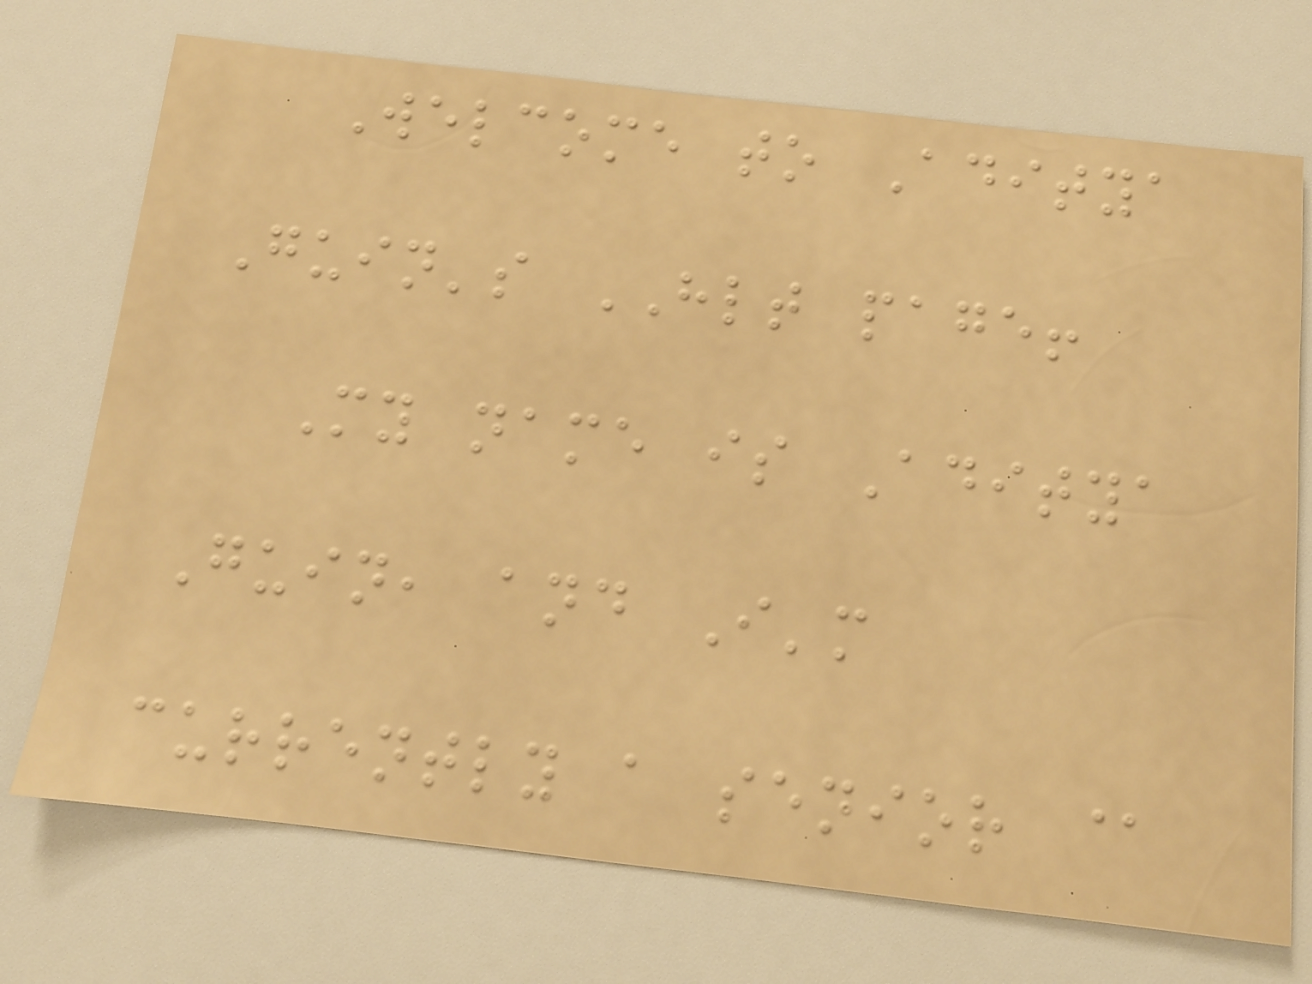Welcome to Aditya
Guin's HLT page!
My name is Aditya
Guin, and I'm
currently a senior @
